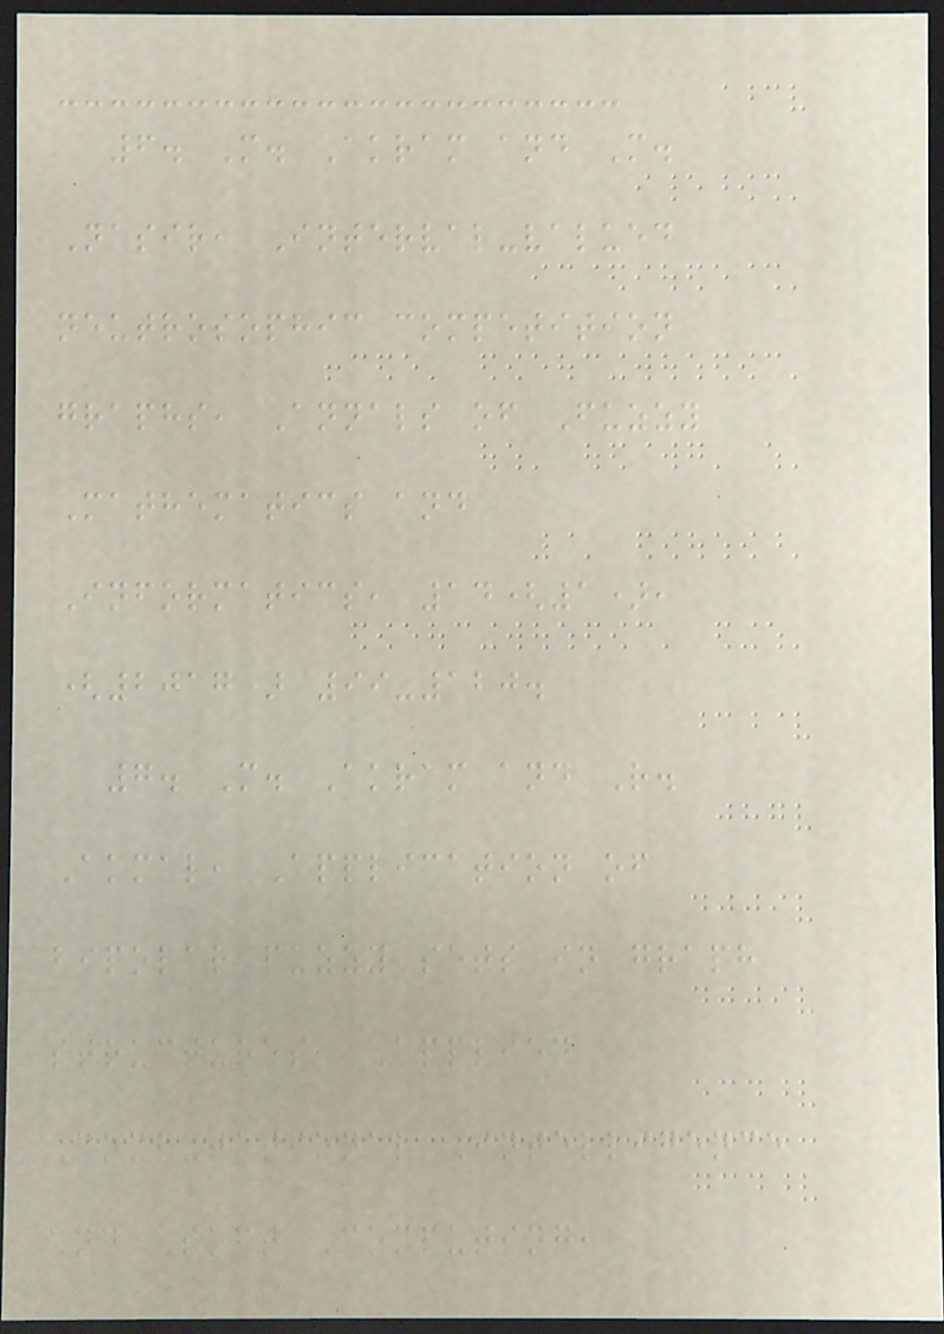6. M. Akram and M.
Nasir, Interval-valued
neutrosophic competition
graphs, Annals of Fuzzy
Mathematics and
Informatics, 14(1),
(2017) 99-120.
7. M. Akram and R.
Akmal, Application of
bipolar fuzzy sets in graph
structures, Applied
Computational Intelligence
and Soft Computing,
